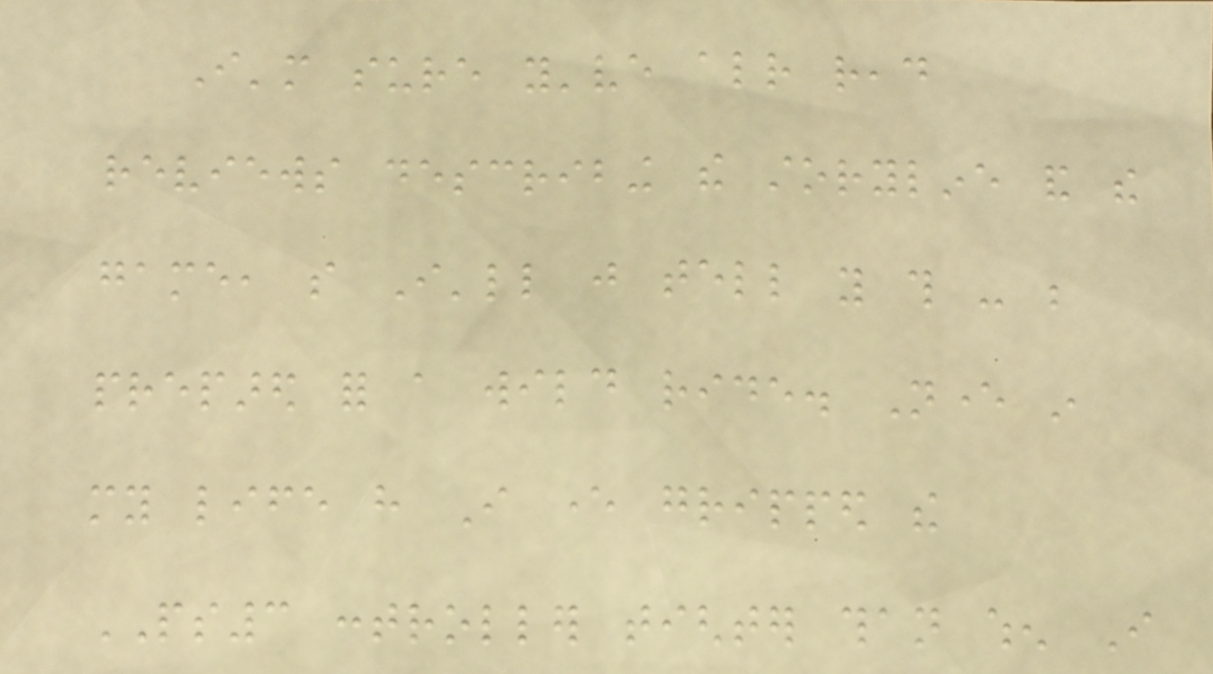I'm sure you've already read
reviews describing the storyline and the
game, so I'll just tell you this - be
prepared for a wild ride. Never in
my life have I ever gripped the
PS3 controller tighter than when I
